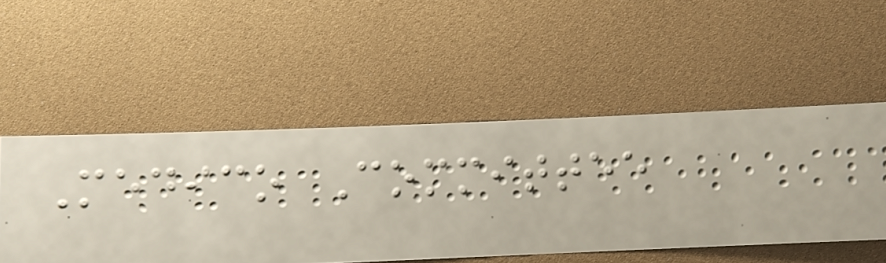Medico Committee
